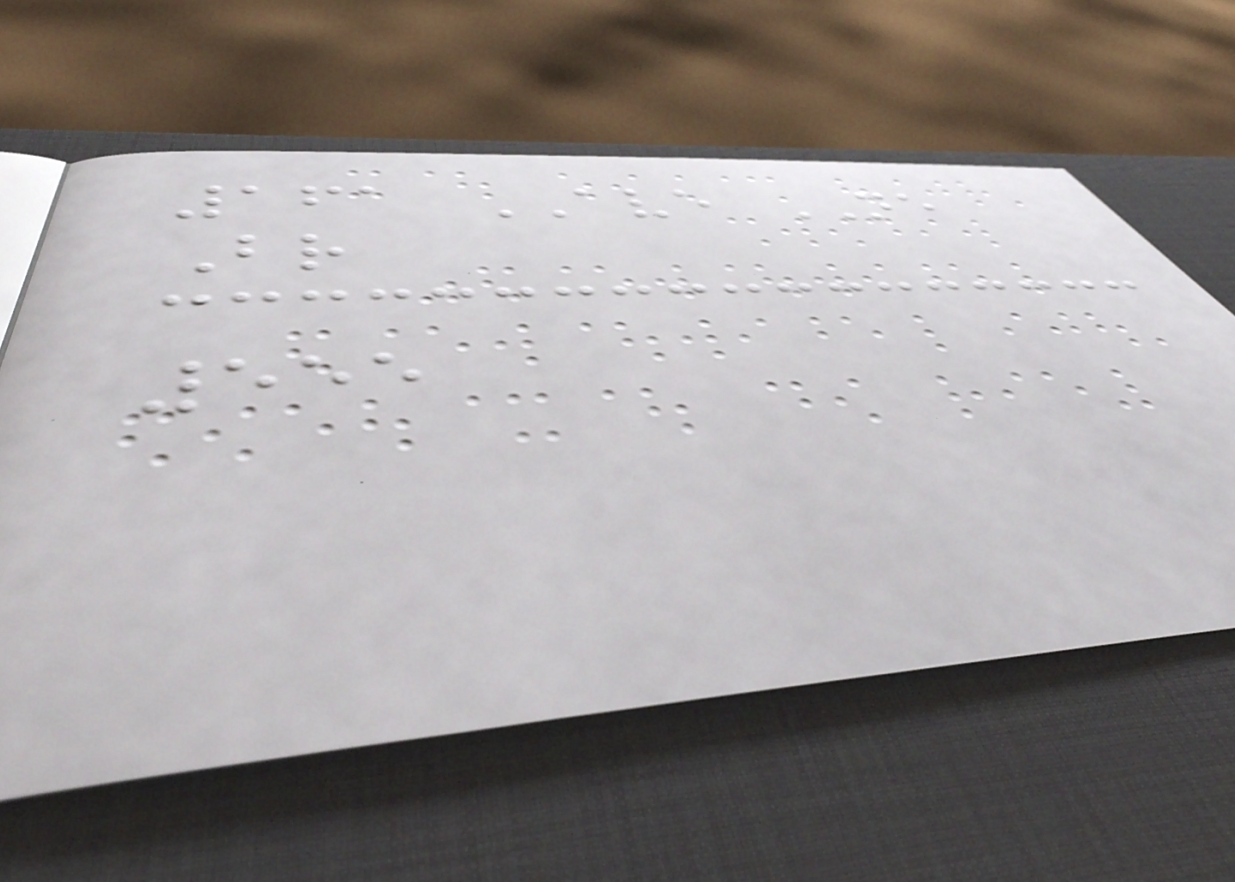161 AVE NE
Br
555
